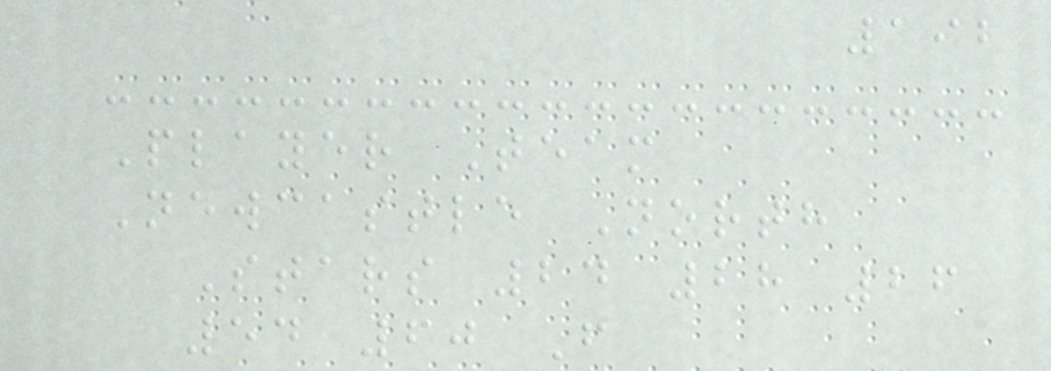192
Player Team
Newcastle North
Stars 24 28 26
54 60 F
